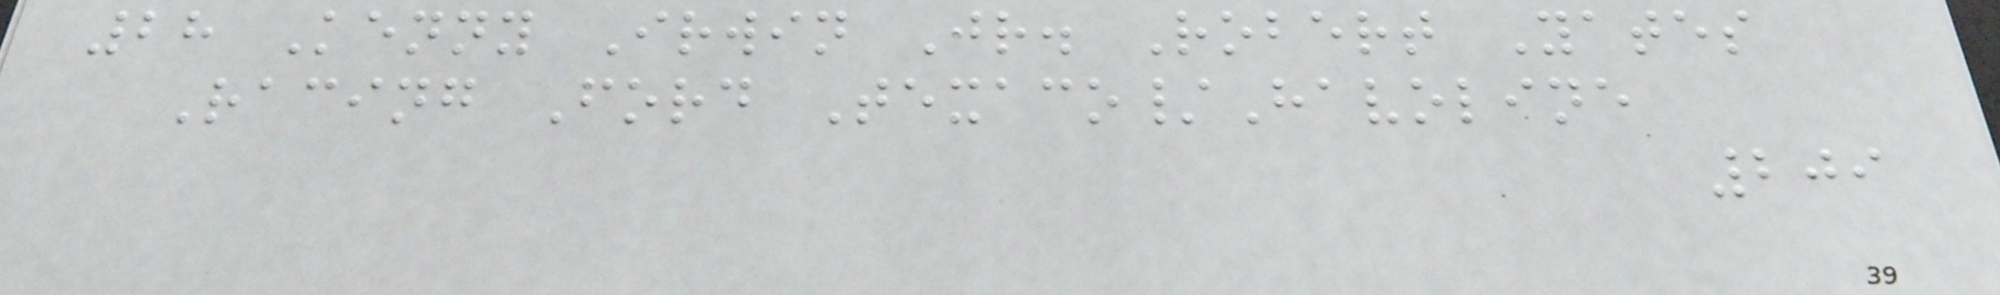28 Kenny Irwin Jr. Robert Yates
Racing Ford Texaco/Havoline
209
